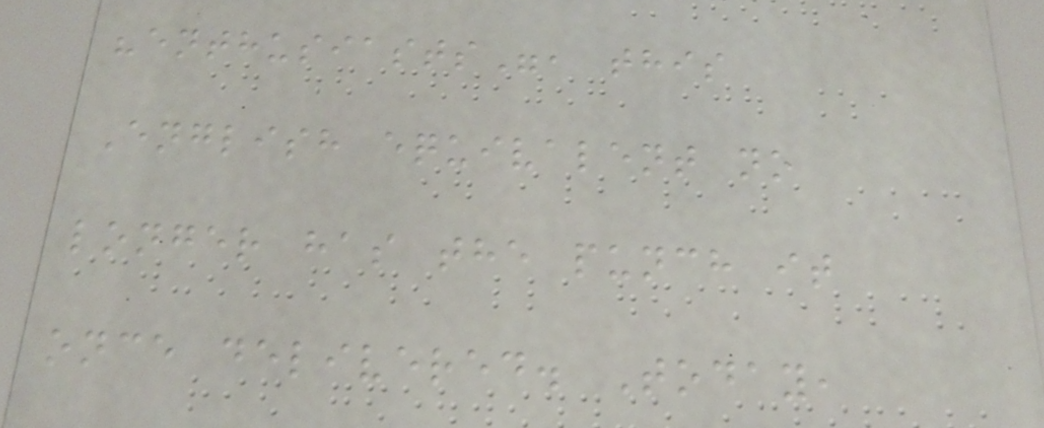"enthusiasts", this
English equivalent no
longer has the punch it
once delivered. Today,
